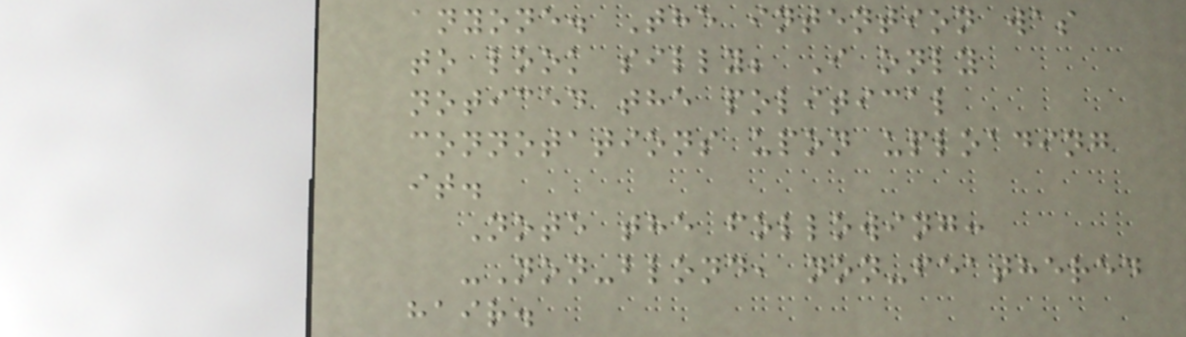anyone. The intention was
to look silly; I only
noticed the political
connotations upon uploading
it.
Note the following:
-Non-blond, non-feathered
hair.
